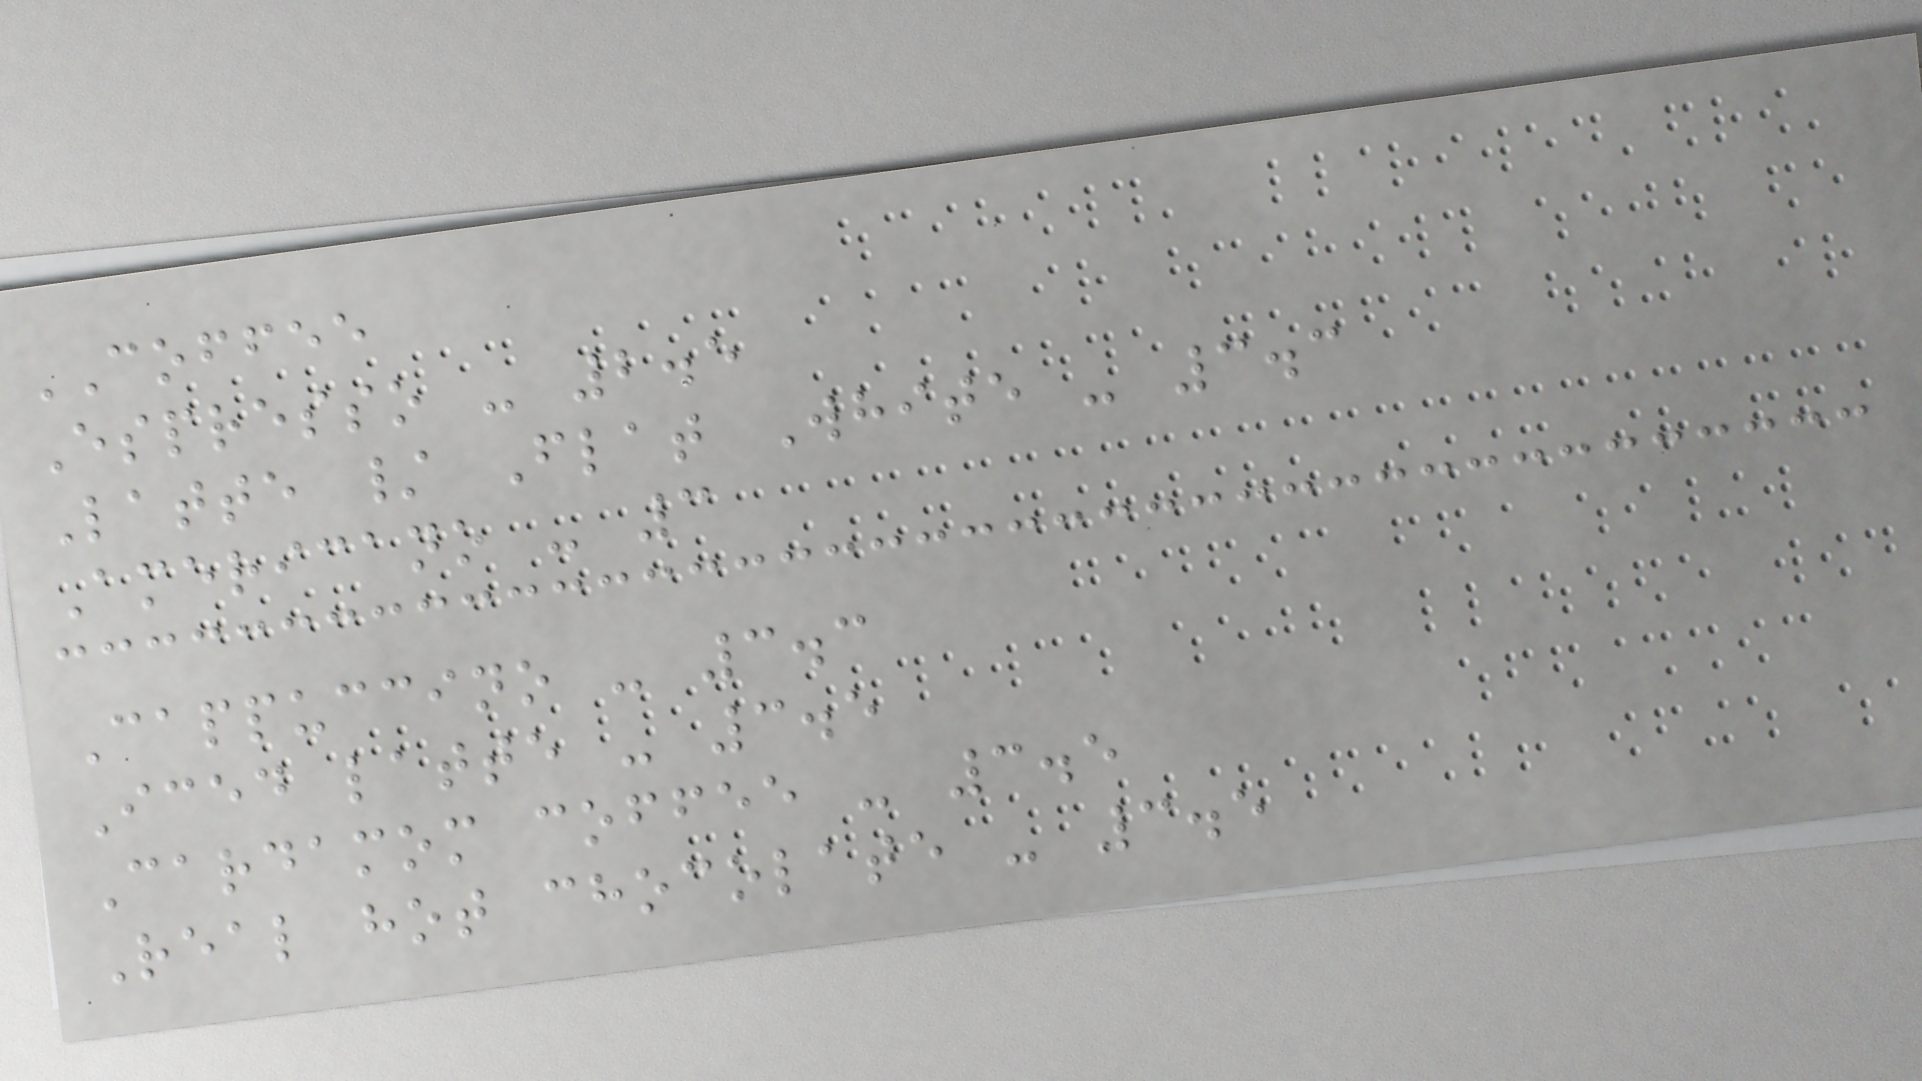COFFEE
Espresso - 2.5
Latte / Flat White - 3.3
Americano - 3
Cappuccino - 3.3
Iced latte - 3.5
Cardamom coffee - 3.5
Real hot chocolate - 3.5
